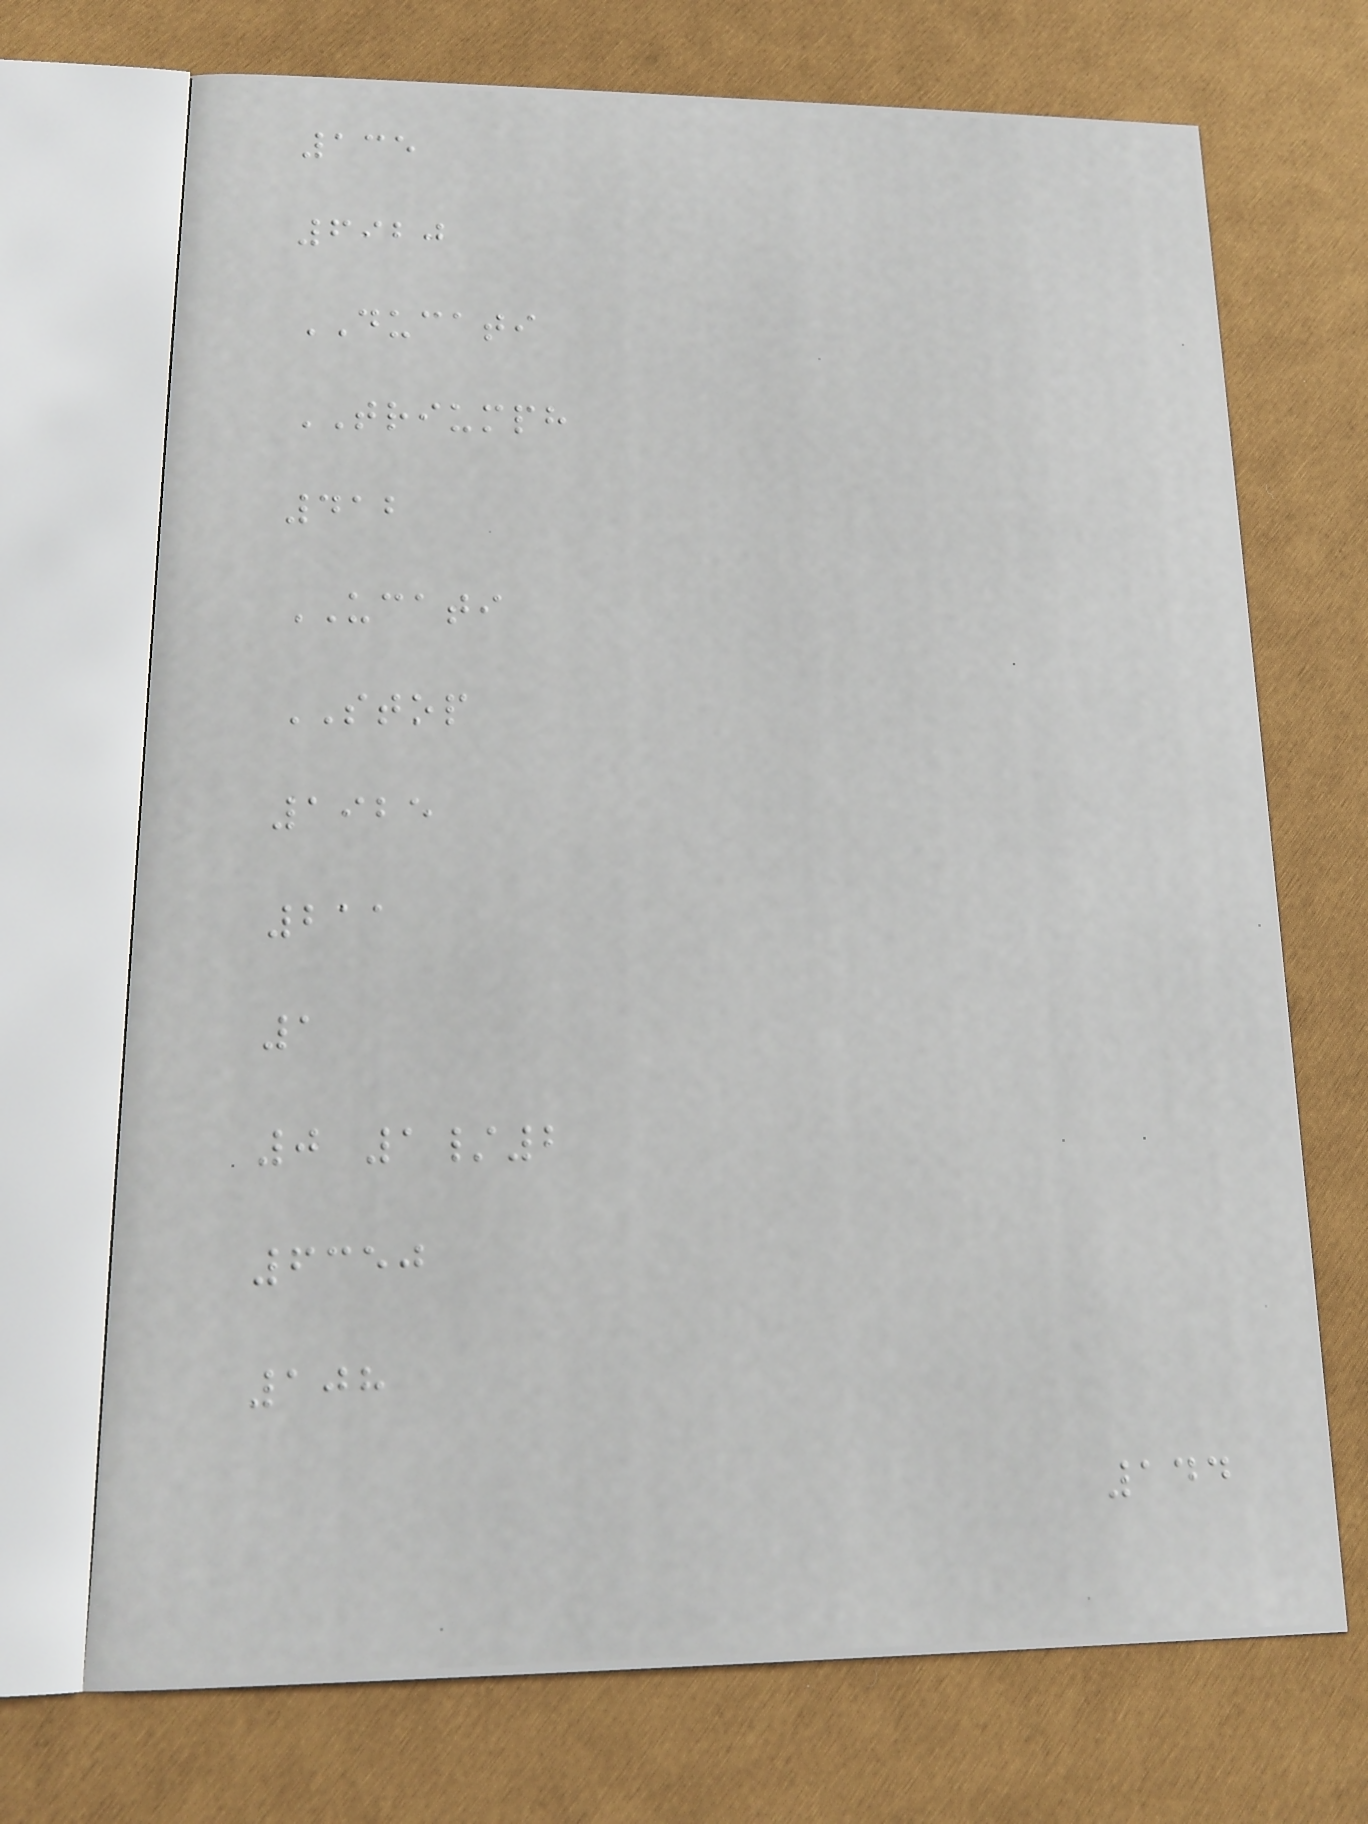135
6920
DUCATI
TRIUMPH
412
UCATI
STOP
1925
211
1
0 1/2
6350
108
144
